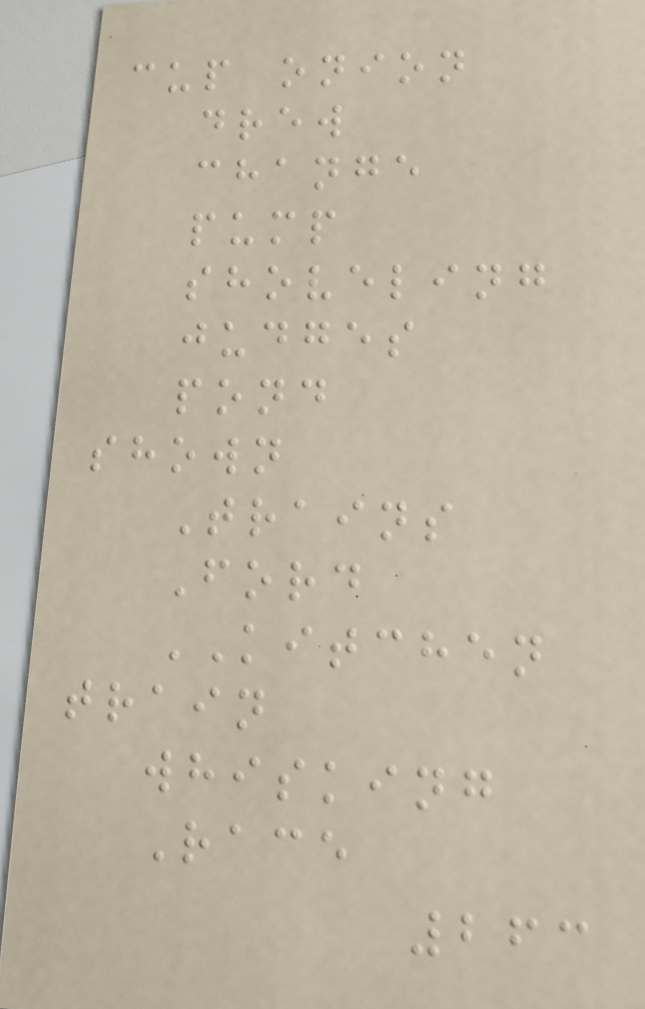cup onion
drew
change
pump
shoveling
judges
pond
shown
Trains
Ford
KITCHEN
train
whisking
Race
263
